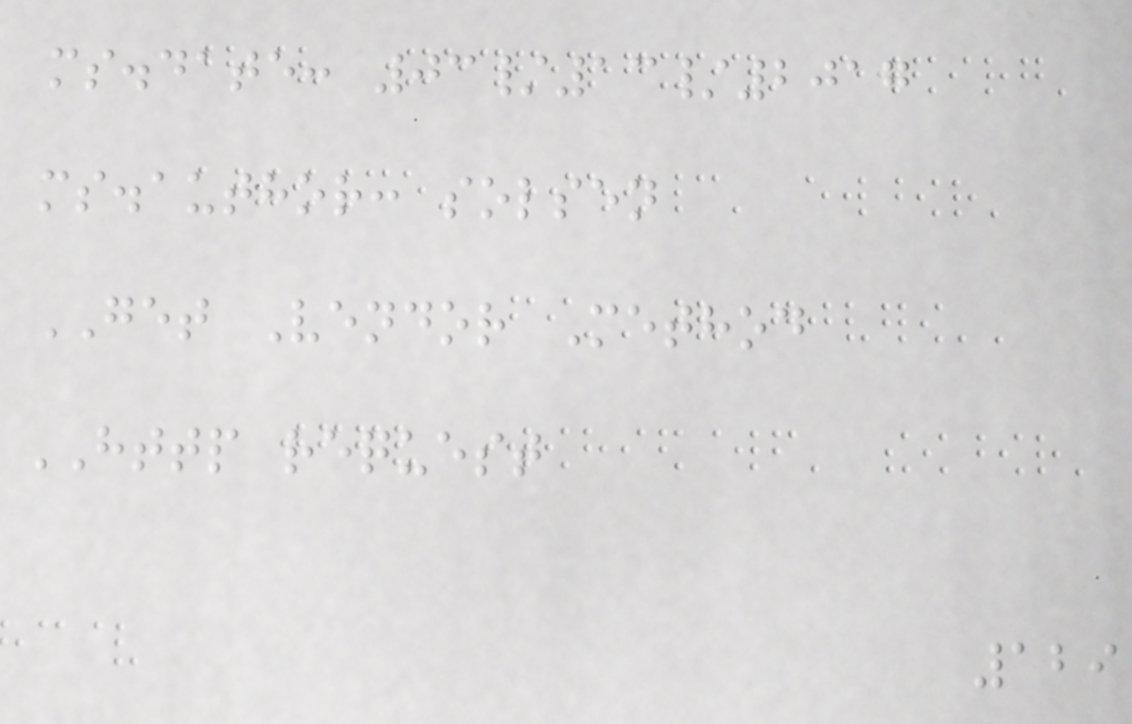ms.date: 03/13/2017
ms.author: solsen
GET Vendor Method
HTTP request
129
